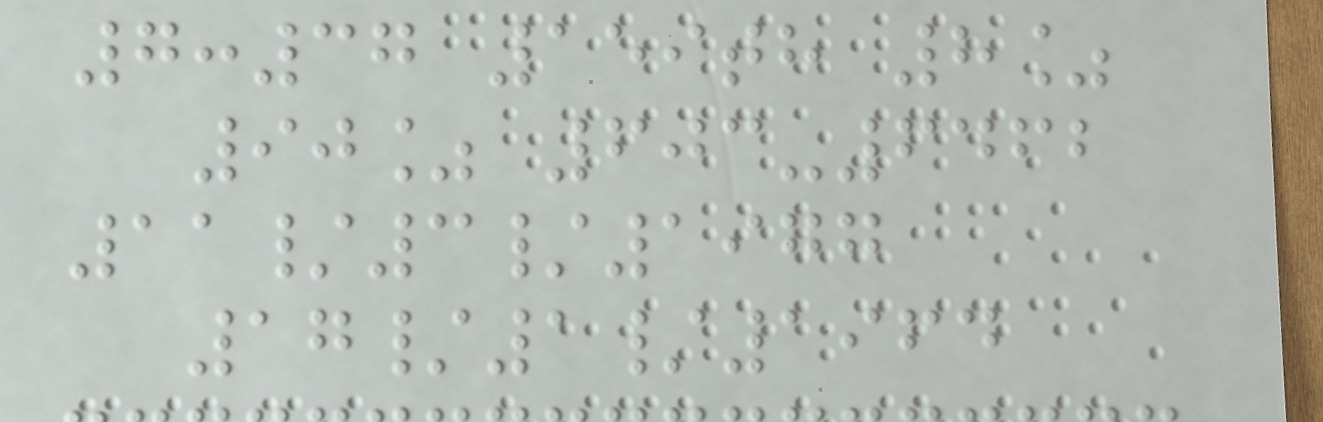7:37 159th 8%
90% 603-6462
11/3/1977
17/1/1964
